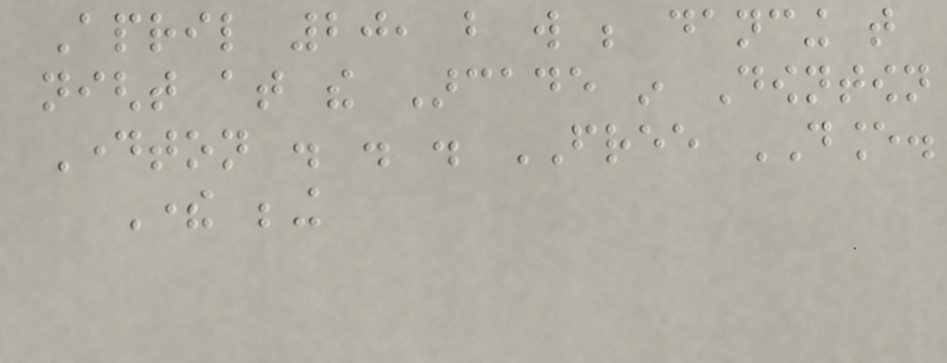April 20, but will be dancing that
night at the Arcade in Downtown
Dayton . . . FREE DANCE.
There being
